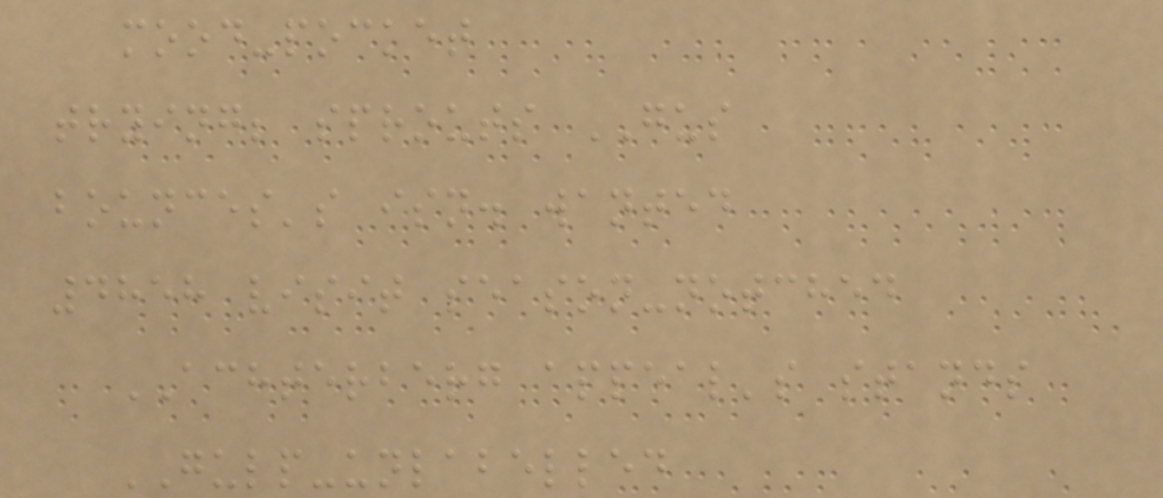mood-pocket
trying; sprouts GUS
bounces's isn. wanted
4858 visit season-notched
ACHTERBERG appeal's stands
GULP-unlabelled
